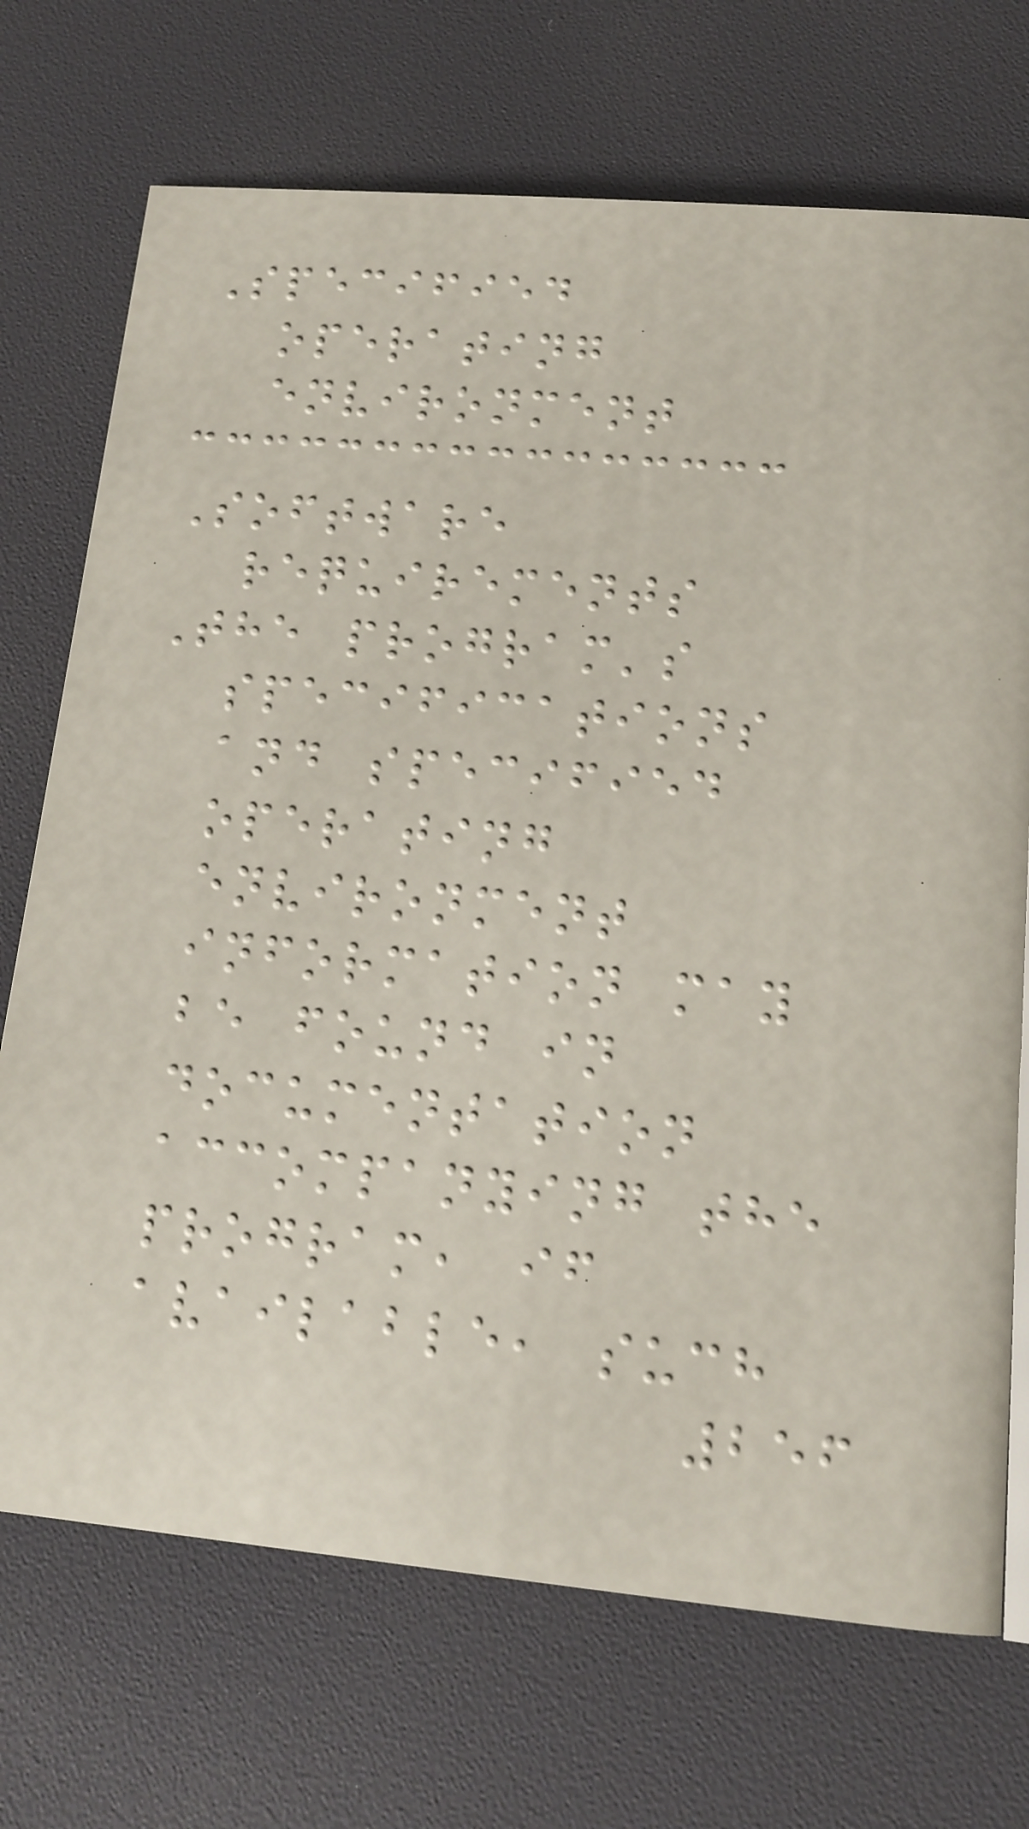Specified
operating
environment
Software
requirements
The program's
specifications
and specified
operating
environment
information may
be found in
documentation
accompanying the
program, if
available, such
256
